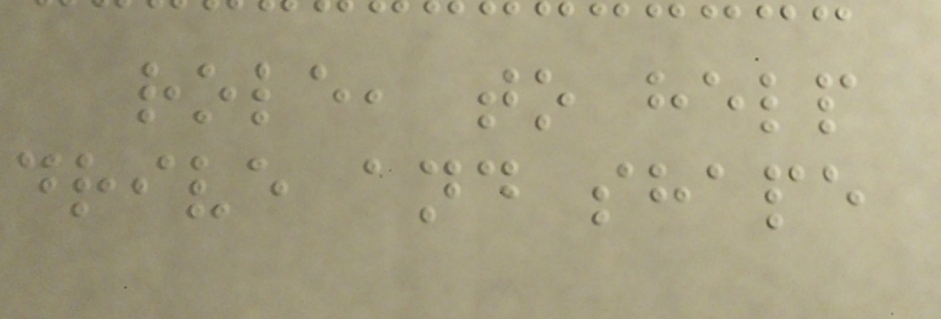role, to help
drive and shape
